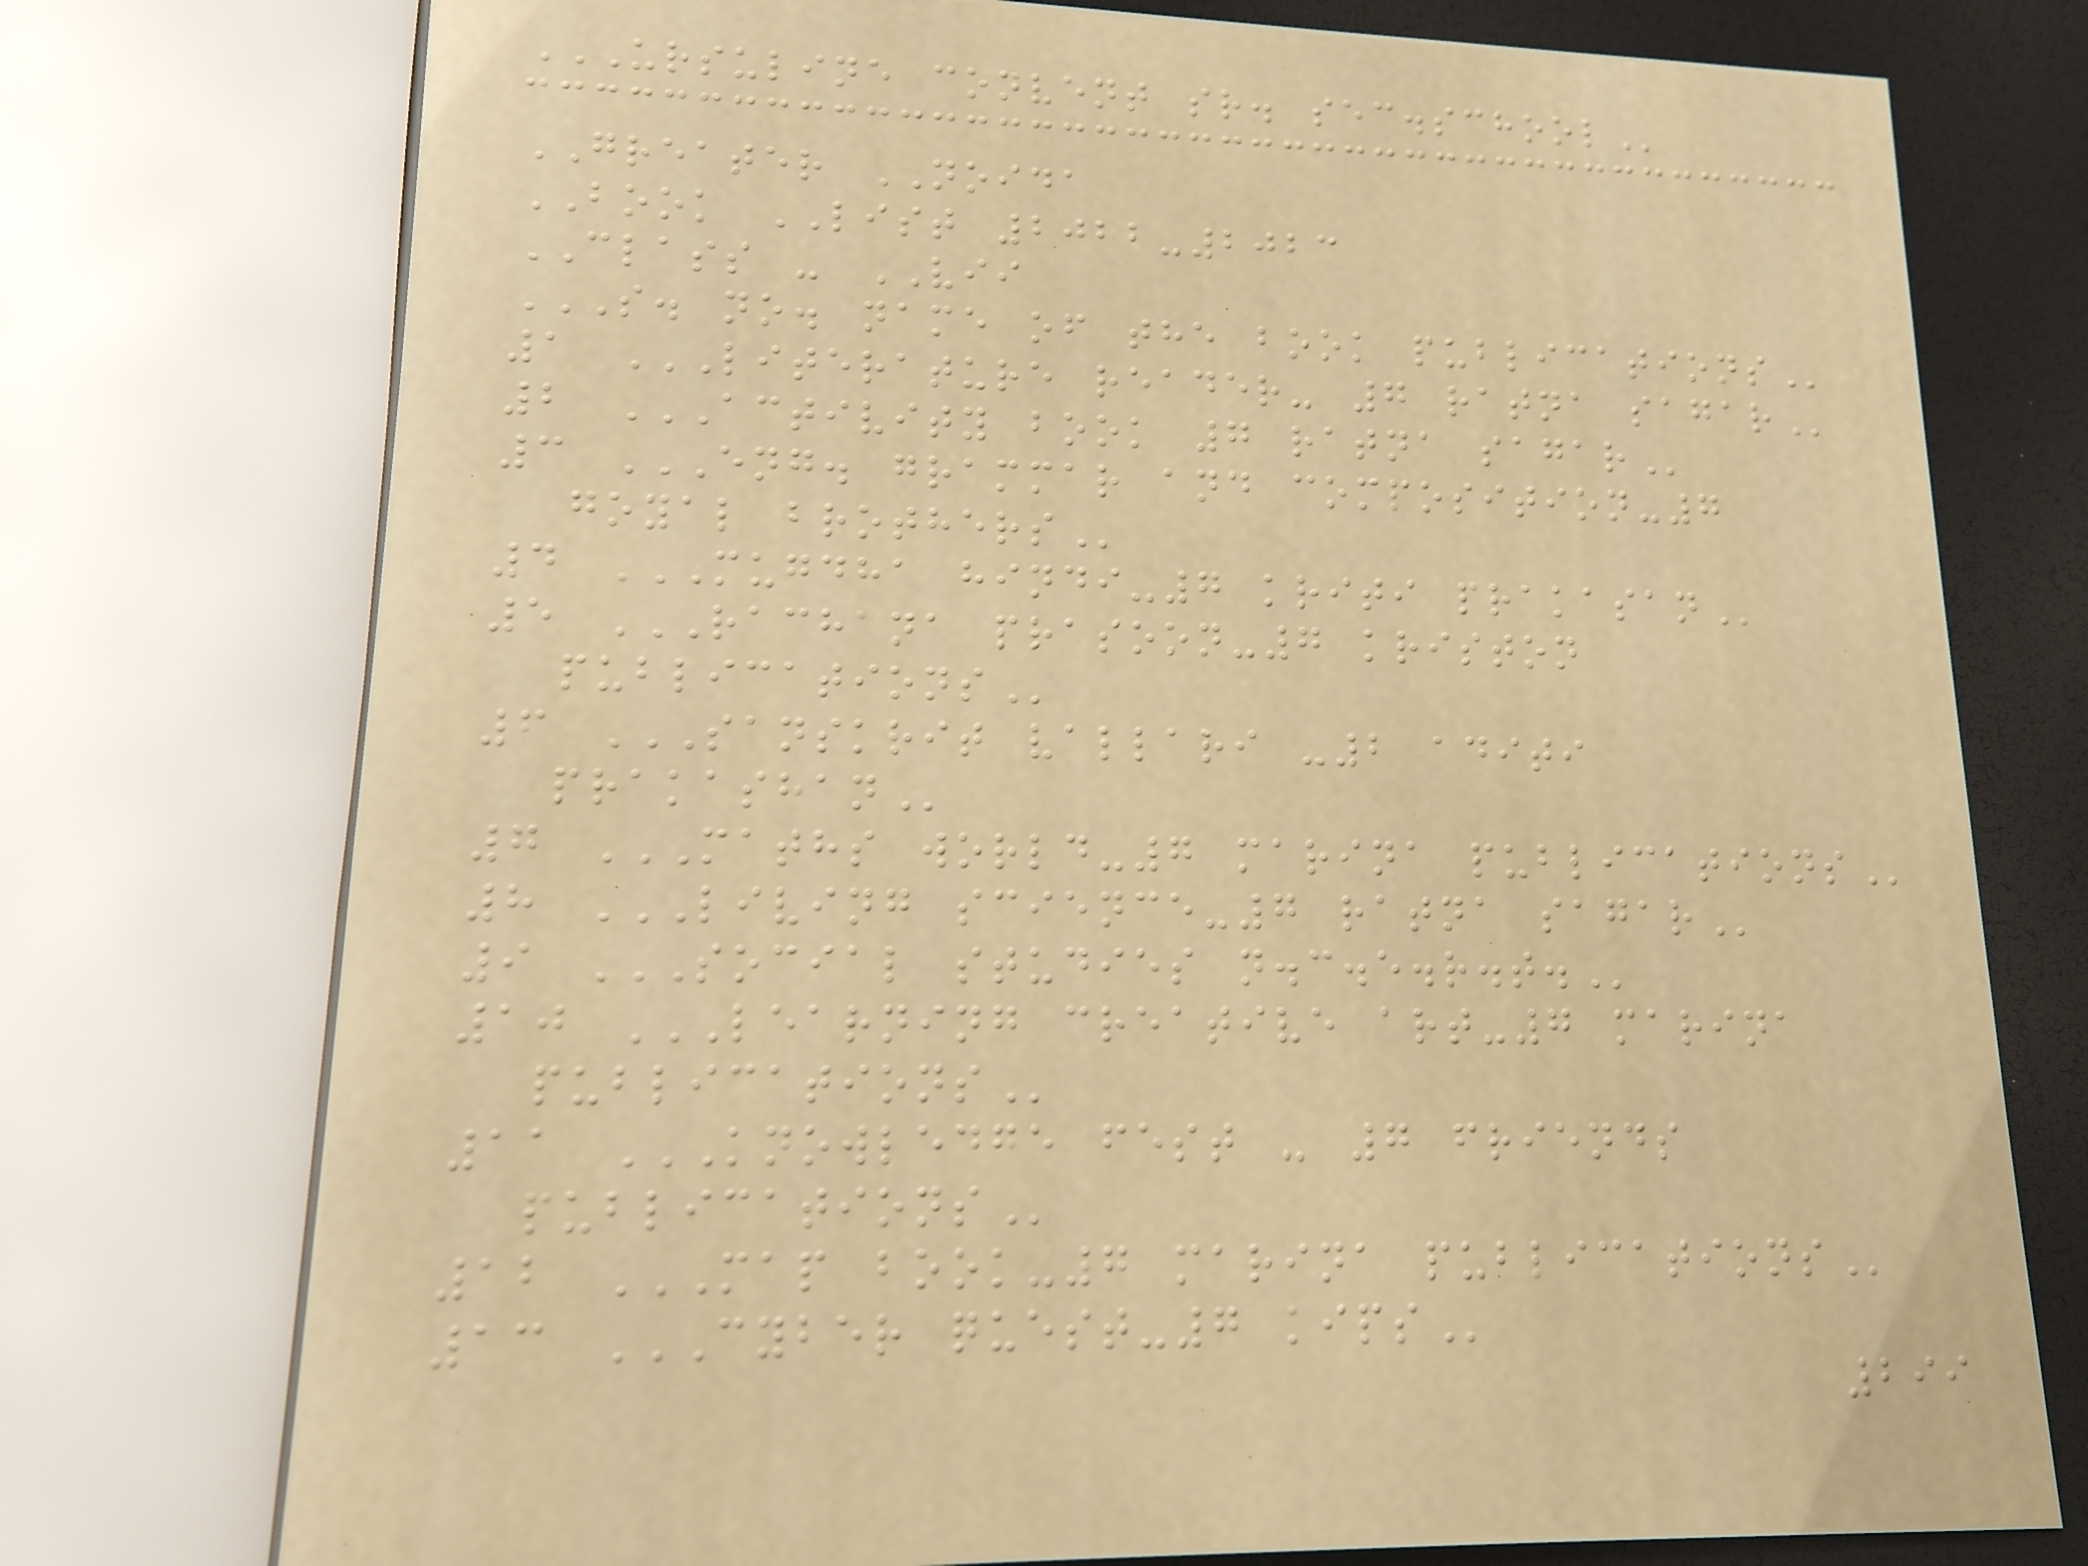URSULINE CONVENT SR. SEC.SCHOOL
GREATER NOIDA
BOOK LIST 2022-2023
CLASS - VII
S. NO. NAME OF THE BOOK PUBLICATIONS
1 LITERATURE READER- 7 RATNA SAGAR
2 ACTIVITY BOOK 7 RATNA SAGAR
3 ENG. GRAMMAR AND COMPOSITION-7
GOYAL BROTHERS
4 MUGDHA HINDI-7 KRITI PRAKASAN
5 RACHANA PRASOON-7 KRISTON
PUBLICATIONS
6 SANSKRIT VALLARI -2 ADITI
PRAKASHAN
7 MATHS WORLD-7 MARINA PUBLICATIONS
8 LIVING SCIENCE-7 RATNA SAGAR
9 SOCIAL STUDIES N.C.E.R.T.
10 LEARNING CREATIVE ART-7 MARINA
PUBLICATIONS
11 KNOWLEDGE FEST - 7 FRIENDS
PUBLICATIONS
12 MAP BOOK-7 MARINA PUBLICATIONS
13 CYBER QUEST-7 KIPS
299
